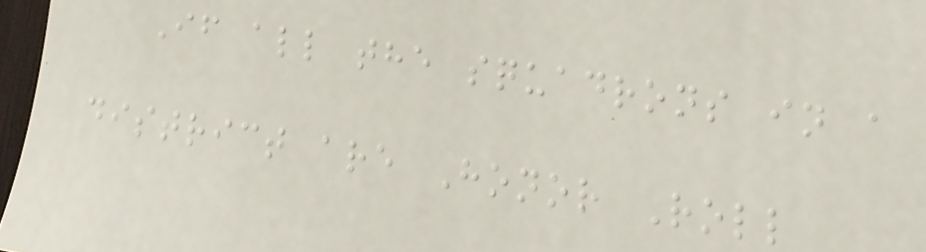If all the squadrons in a
district are Honor Roll
